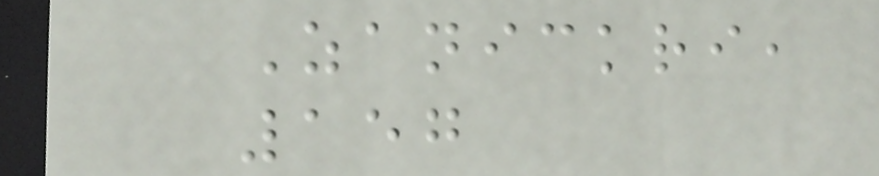Zanickri,
157
